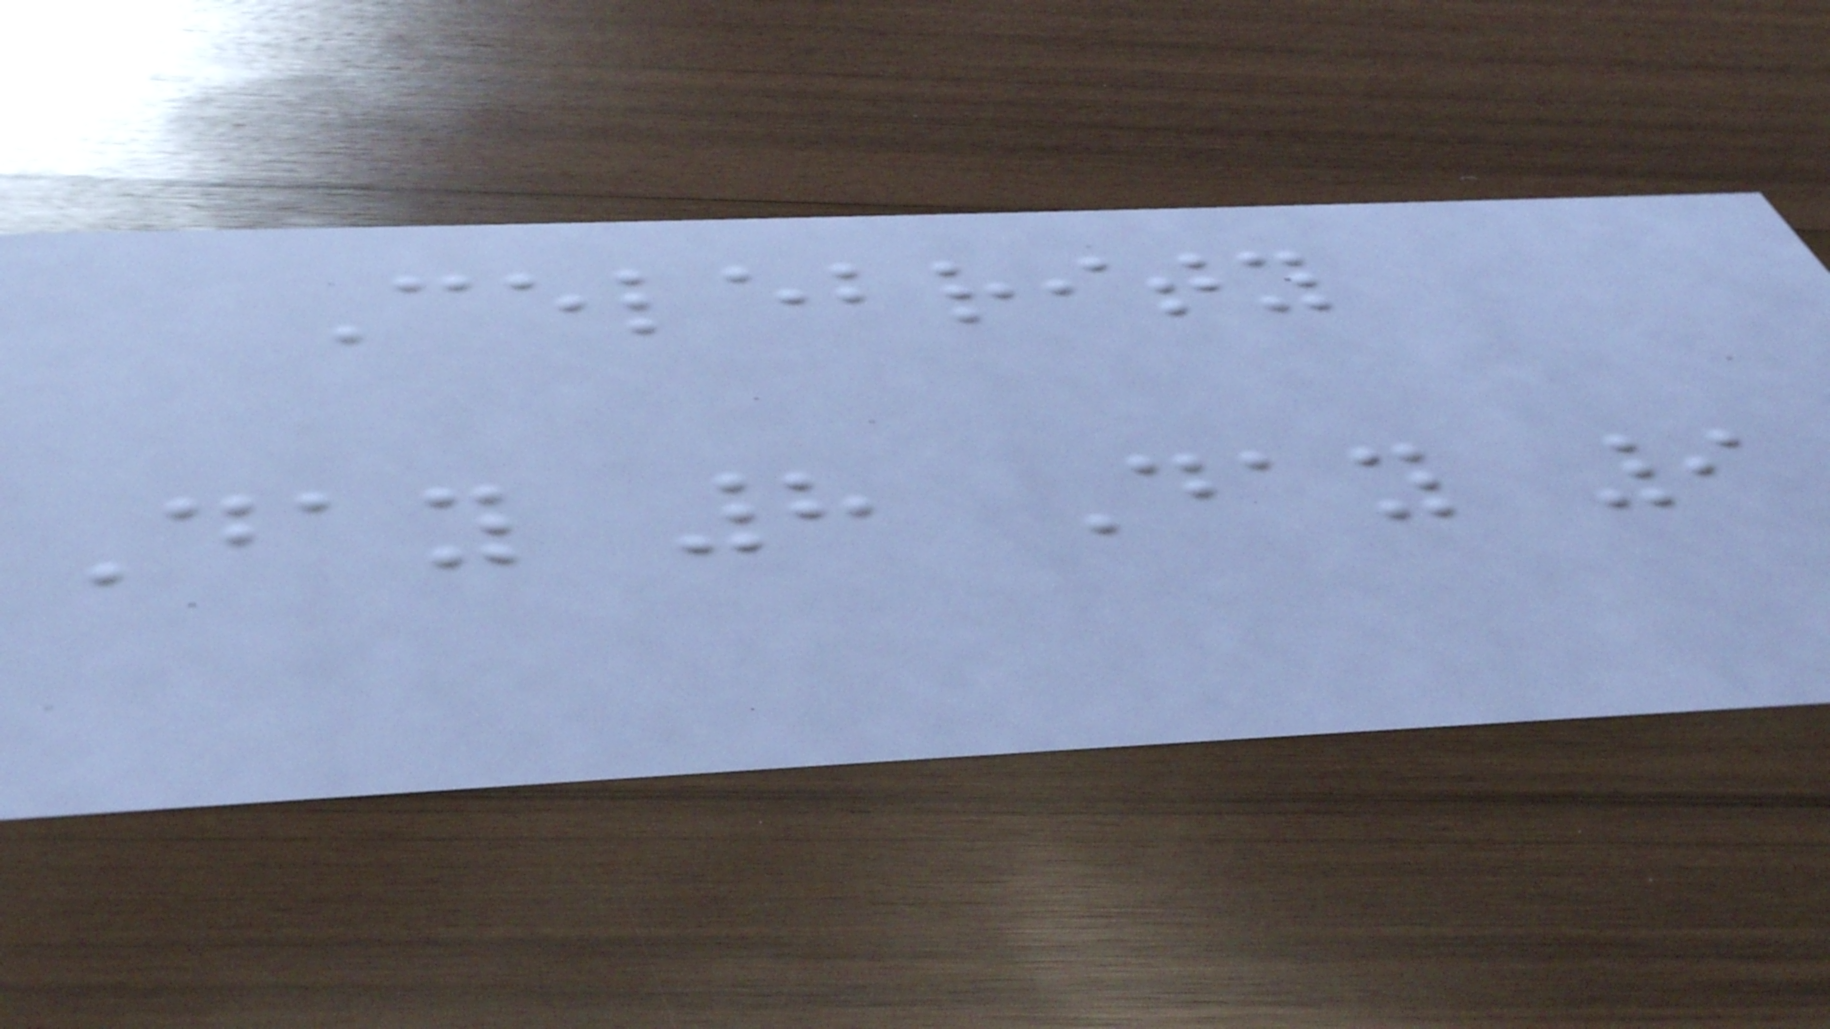Celebrity
Day 8 Day 9
